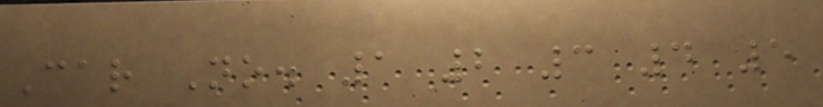Car No. 1 2 3 4 5
